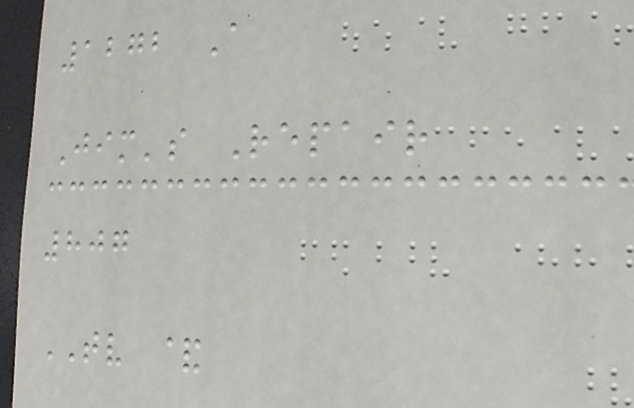1272 A
Jim's Repair
807
TV &
